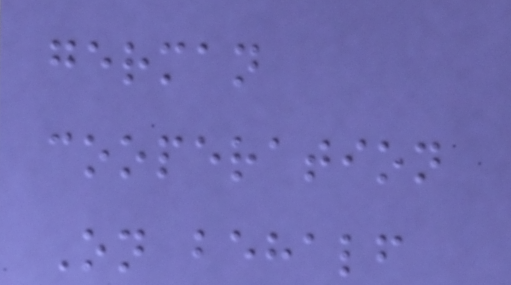german
cooperation
On behalf
